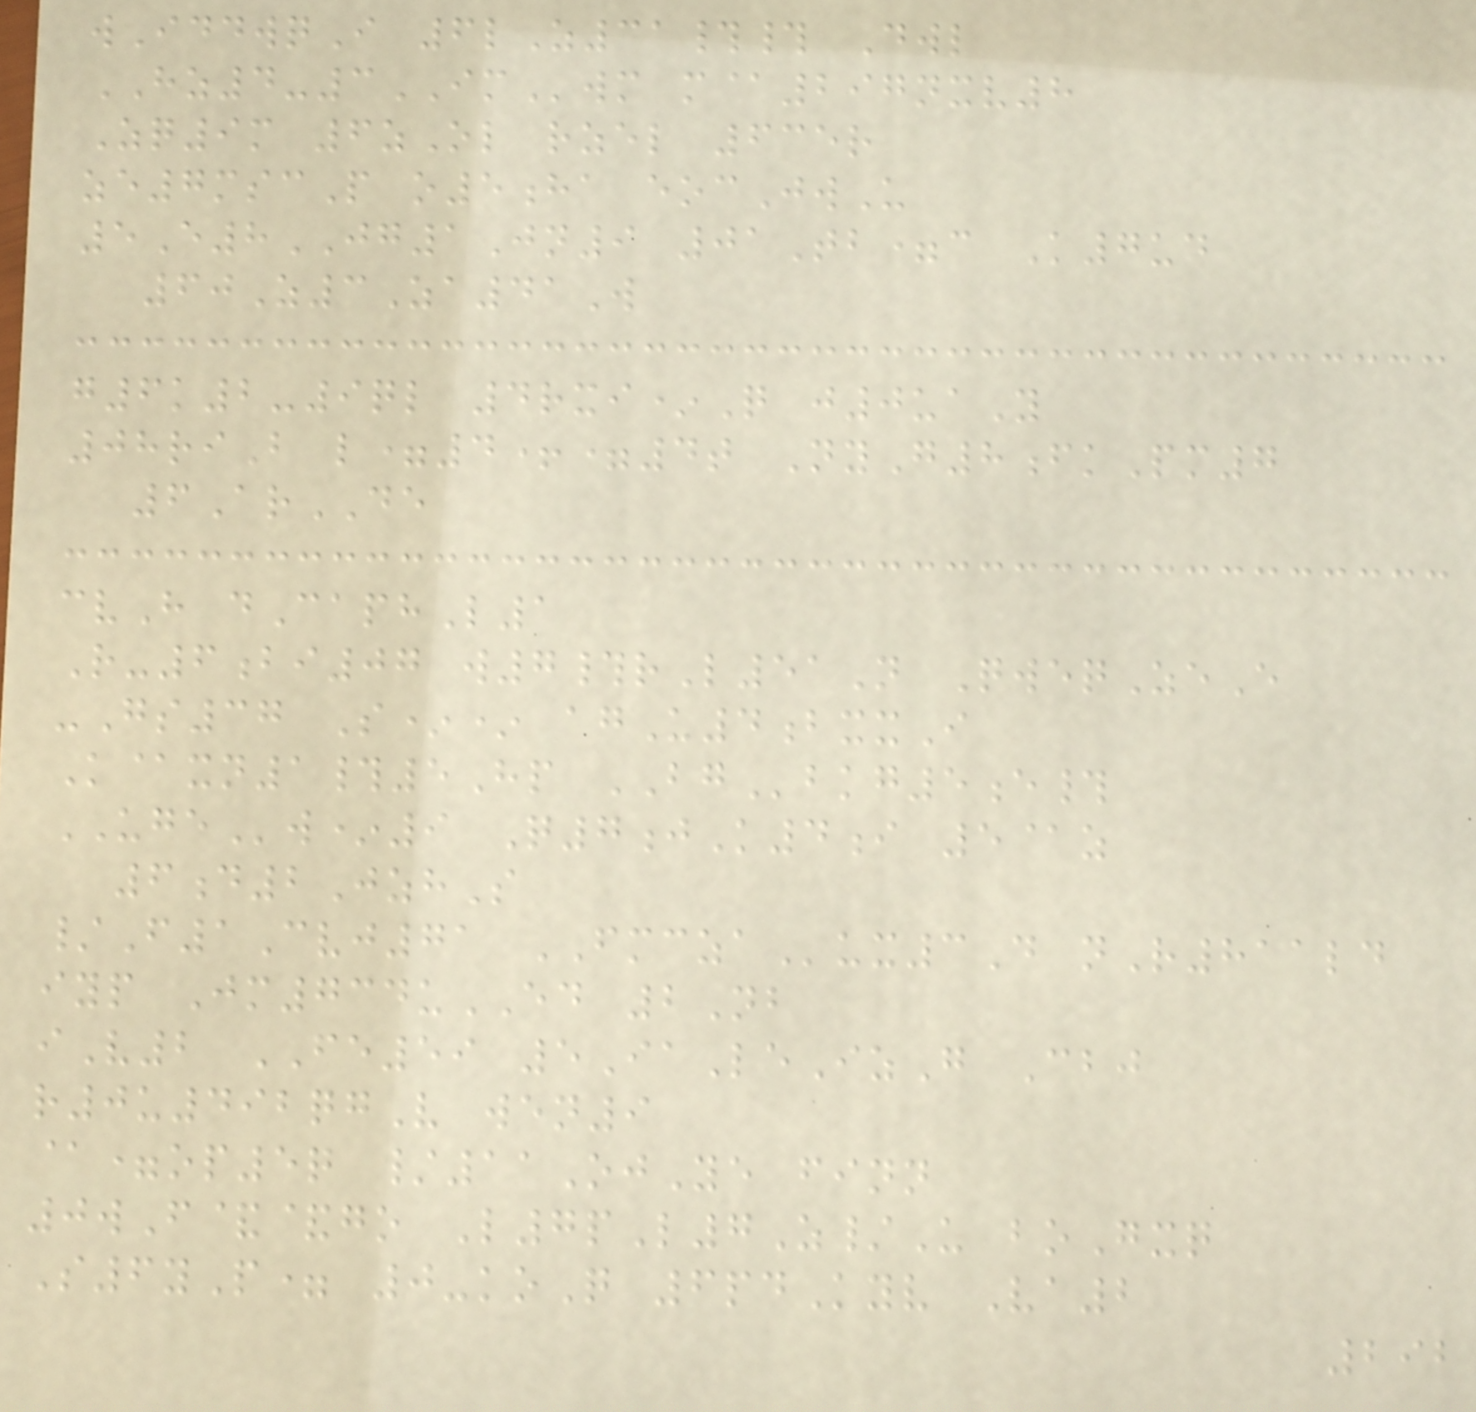wIddwqI 6lZ31## Dwl
HZ4-3IMwm m@297nxv8
Zq9m 6zOl rzel 635r
ze7mscP o5ha eocJwU
5E8JG1Jn9 01Tb=c K7ud
60Z3Za41W
g6k2-9ql 4rxi*Q j0uaY
08riB l=4+=4t NyG8fkPm7
6ArDE
cvH dCaphL1
R-6bi07 w7#rL51N QweqZeE
-Gs37 S** agU4bxxI
K@xn1#5Hp BGbkg5e#
UGEw*9 Q7jK4i 5@z
6d2JzhS
/F1Cvj71 FMCZAux3D nR811ld
iyp Jm734uED 2Nb
iV2 FE59 5IaLeIzG Cbj
r0u492qgV wen9
@=op5q /11OjYe finn
0wF&&go L7pL7Z/U boGxq
S6yP= 0-koQ 6pdKyv Va2
292
